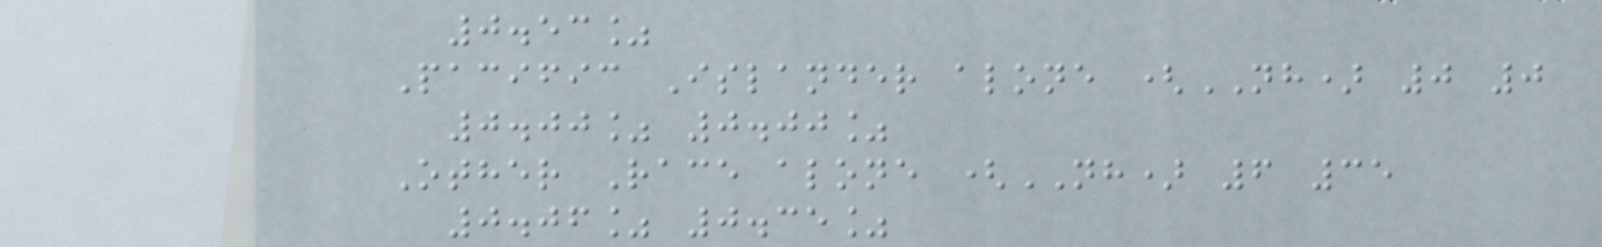0.53%
Pacific Islander alone (NH) 0 0
0.00% 0.00%
Other Race alone (NH) 6 35
0.06% 0.35%
